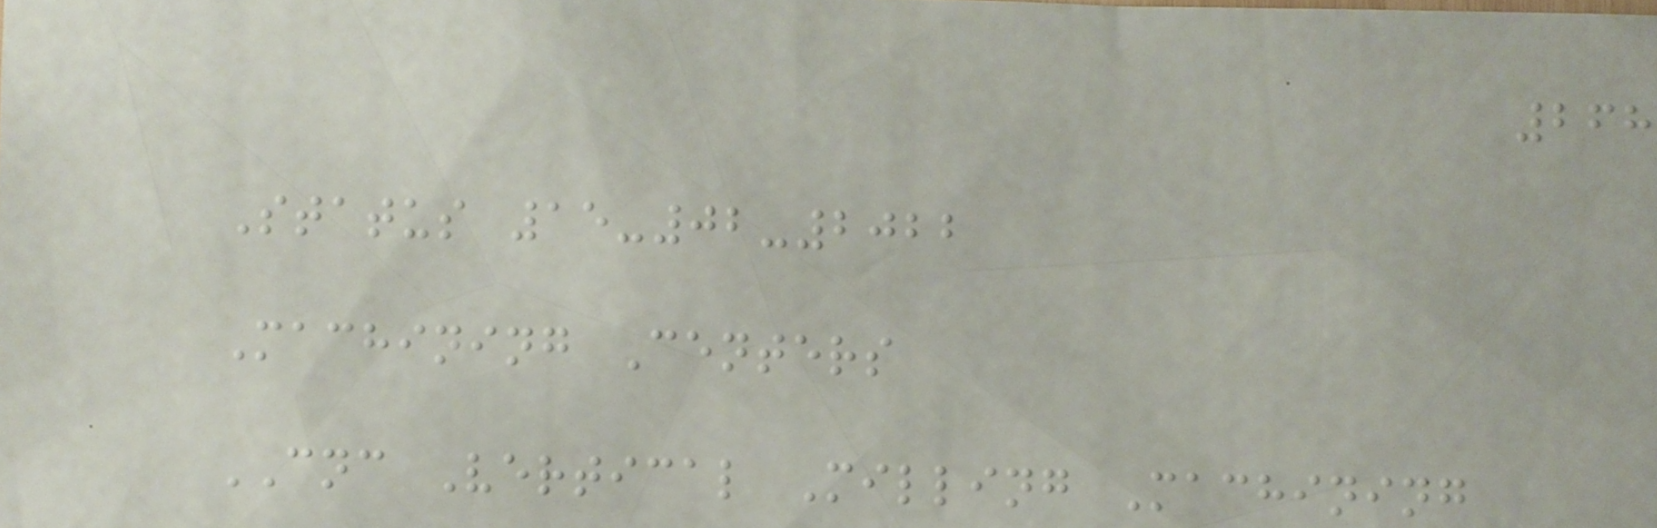268
Status 15-02-2022
Machining Centers
CNC Vertical Milling Machining
